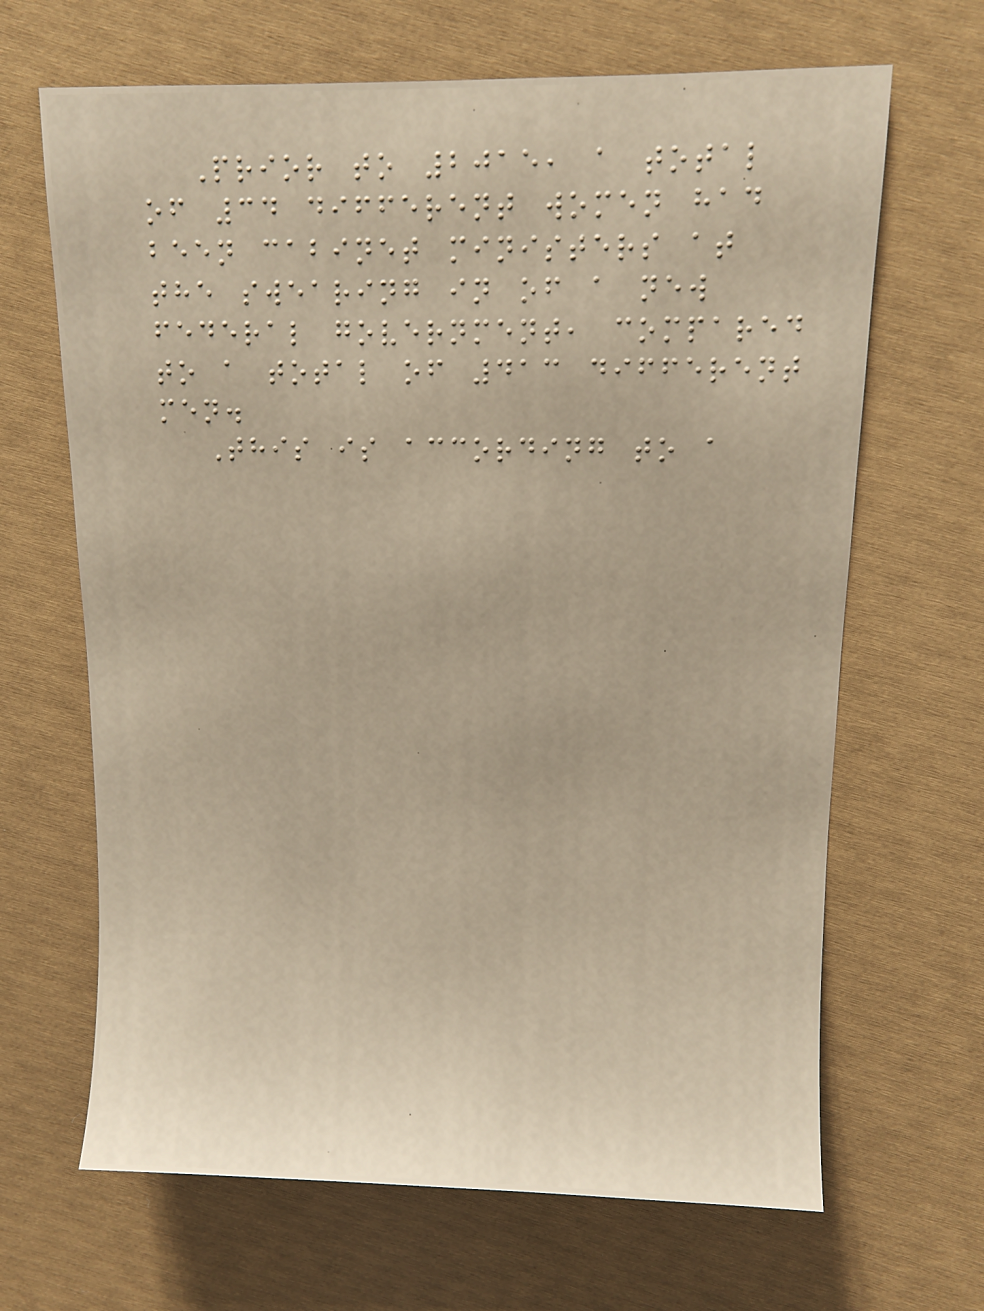Prior to 2015, a total
of 34 different women had
been cabinet ministers at
the swearing in of a new
federal government, compared
to a total of 413 different
men.
This is according to a
